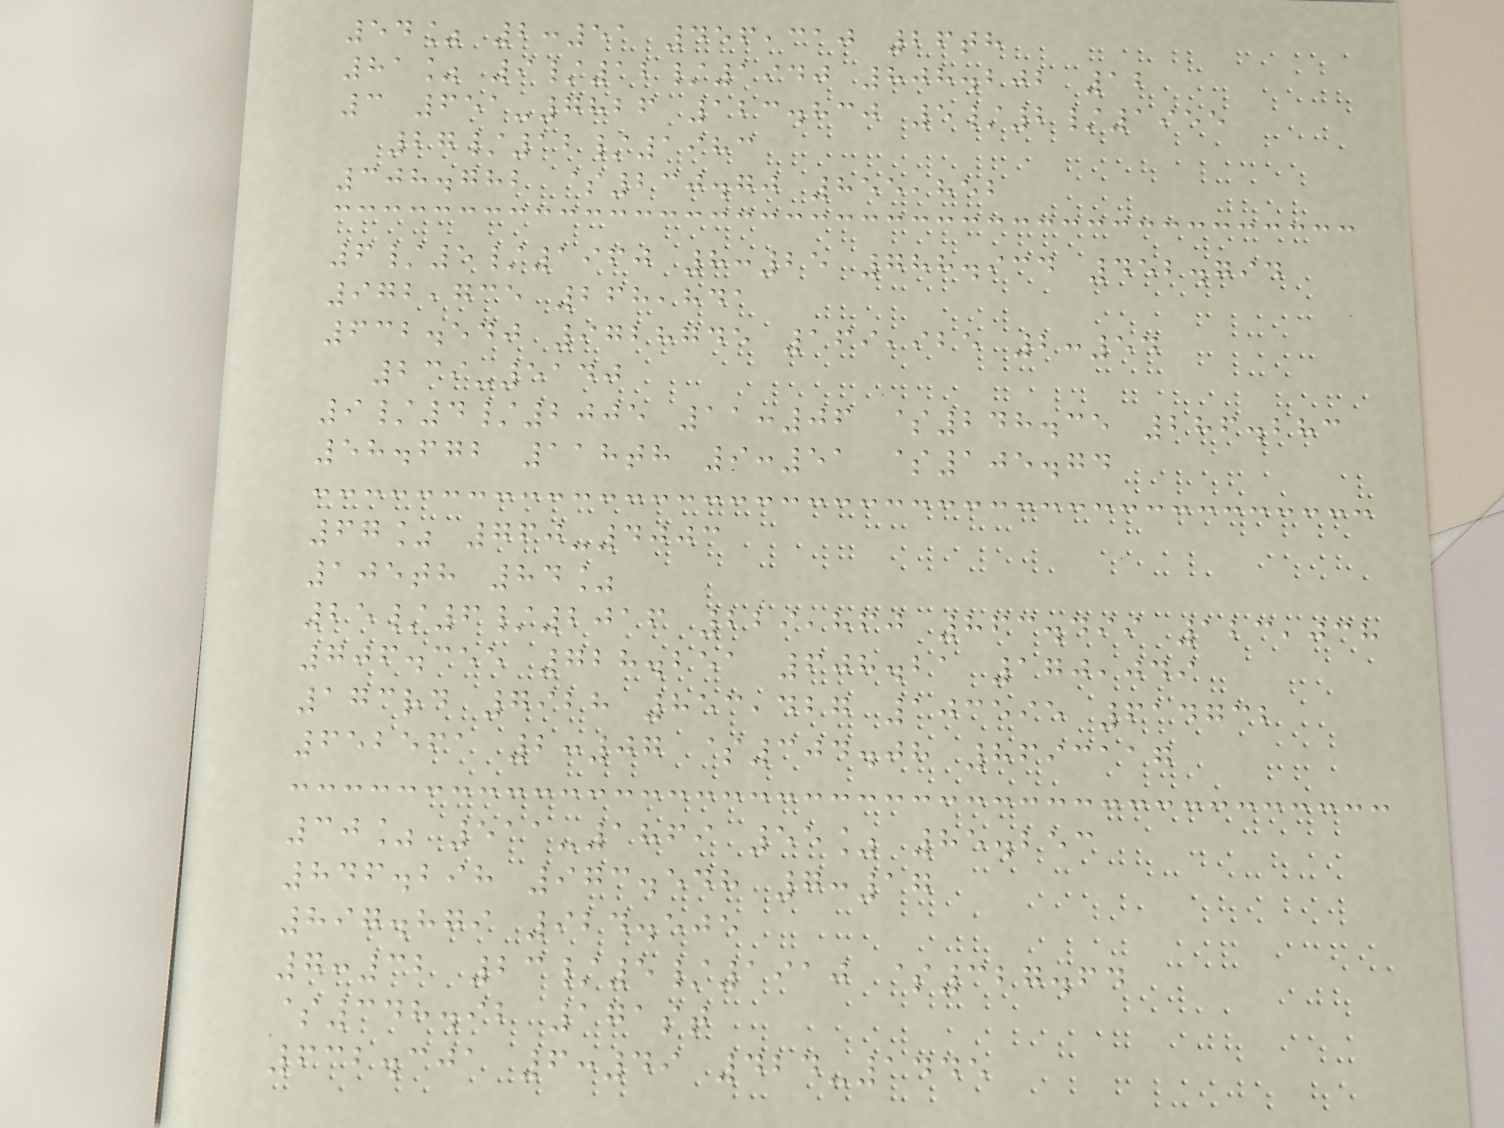54% 2:51 456,310 26th
81% 9/12/1940 808.202 12
3 651-7826 123.830 5/2/1955
27/12/1983
308.782 $230.70 855,852
6/5/1960 8:25 788.934 452.794
972,735 268,841
632.540 9728745 169,925 2:54
239-5140
9/4/2005 11:06 $248.35 286.283
58.672 118th 9:51 $105.74
67% 760-4003
105th 84%
25/6/2016 229,860 863.499 123,038
706.355 728.251 608.21 170,049
173rd 7928 853,427 103595 614732
652561 2:07 $304.08 8693117
30% 511-1869 55% 85.253
846.298 973.548 7:17
897.879 924.505
7:32 23/5/1910 $327.64
$348.92 171st
632.301 6:49 424-1445
